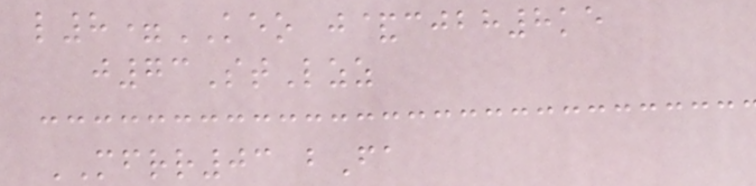l8=KEO j&cjbh8ke
j73StLzz
MFRR03 bFa
